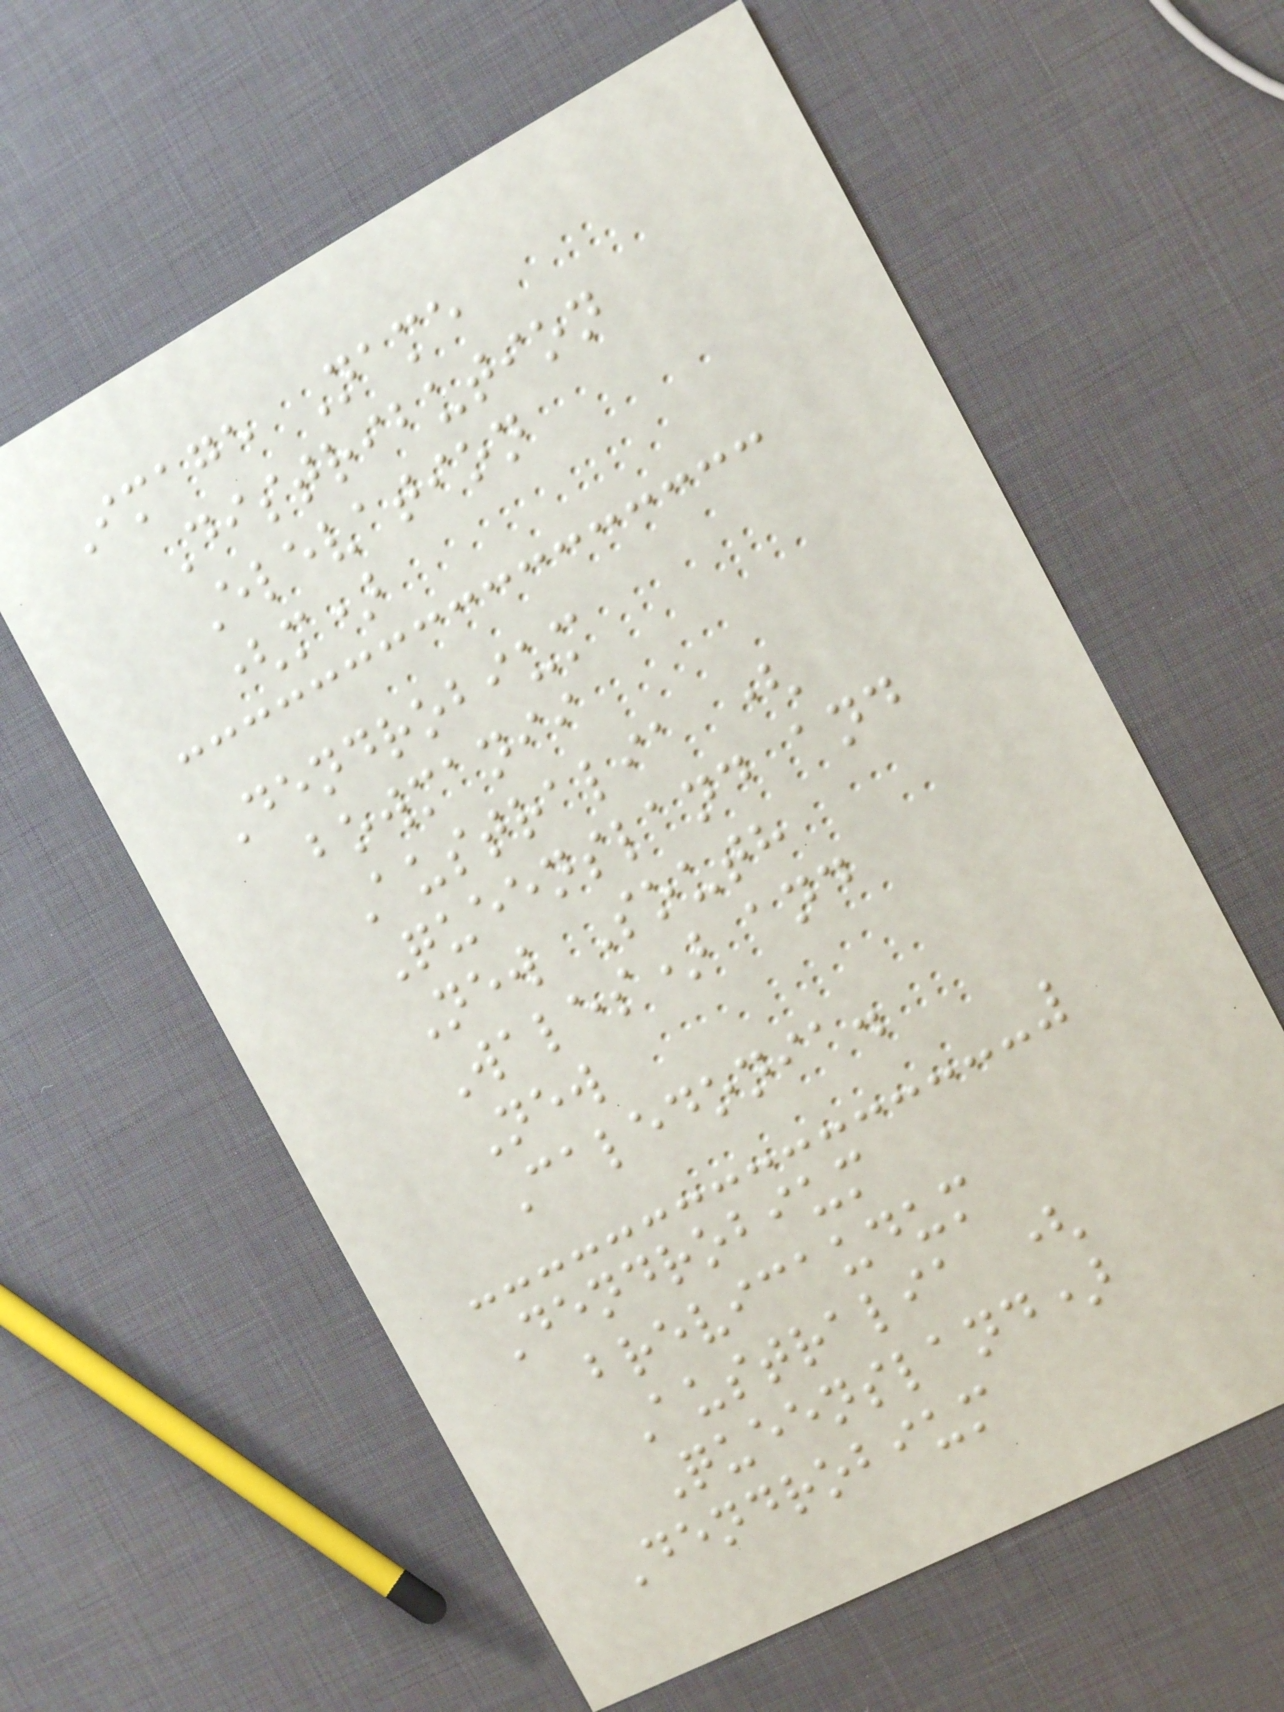Image Name
Distribution
Elevation
(m)
Dendrobium
bowmanii
Australia (
Queensland and
New South
Wales) and
New
Caledonia.
Dendrobium
brevicaudum
Australia (
Queensland)
Dendrobium
